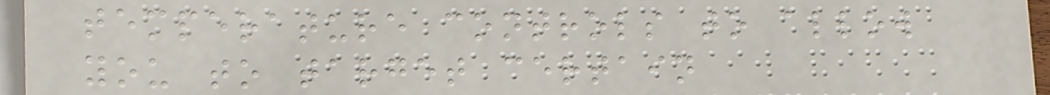temperature controls to allow
you to target certain
